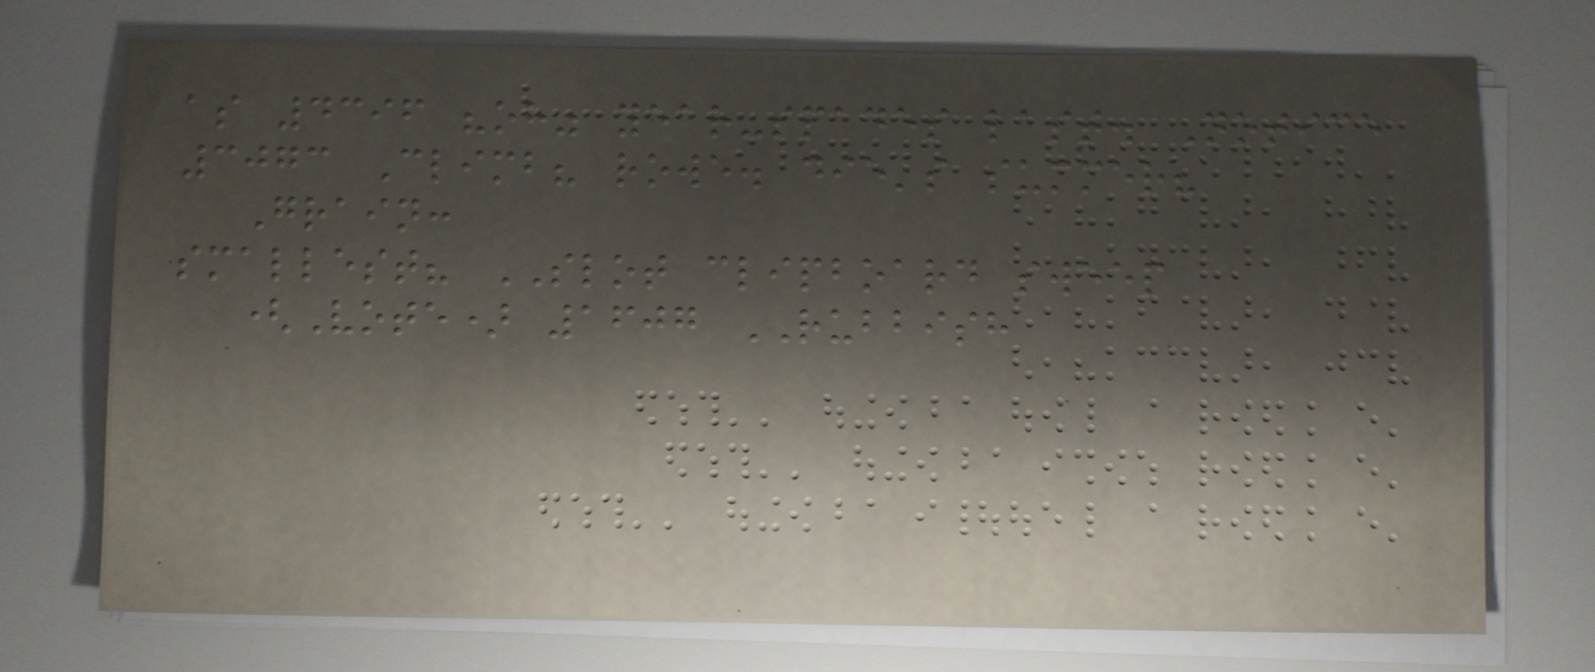as 4396 "oh" year-spades last. Notice
3073 Climb? rowe. die's summer?
Grain:
smallest? SLOT clipboard sweep
(Vote) 1607 RUBBISH
